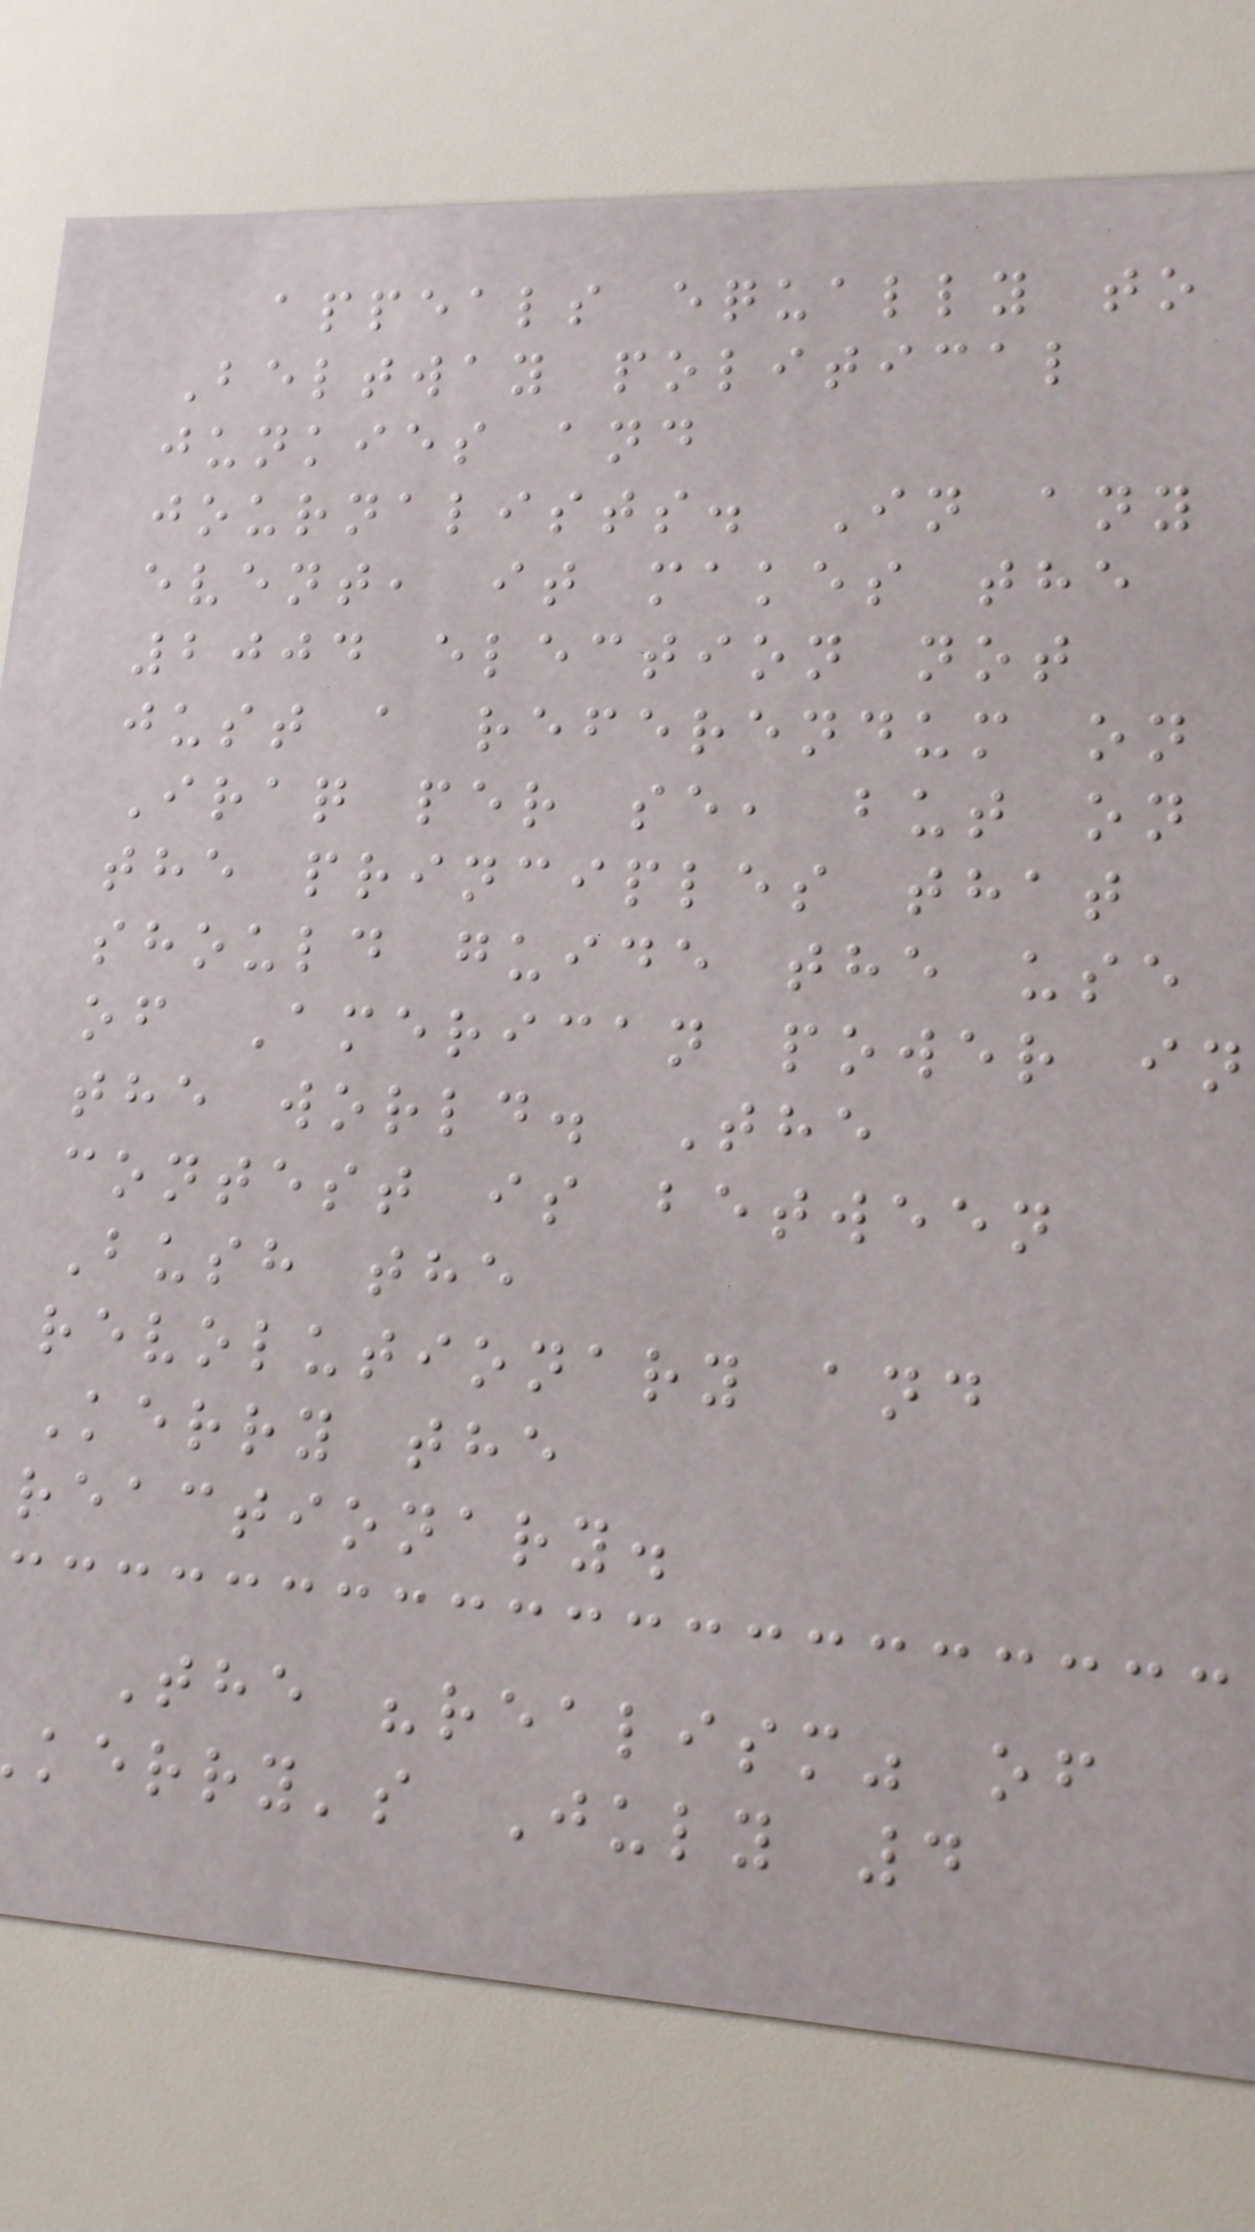appeals equally to
Beltway political
junkies and
journalists. In any
event, it makes the
2004 election not
just a referendum on
Iraq per se, but on
the principles that
should guide the use
of American power in
the world. The
contest is between
Bush the
revolutionary and
Kerry the
reactionary.
The "realism" of
kerry's July 4
